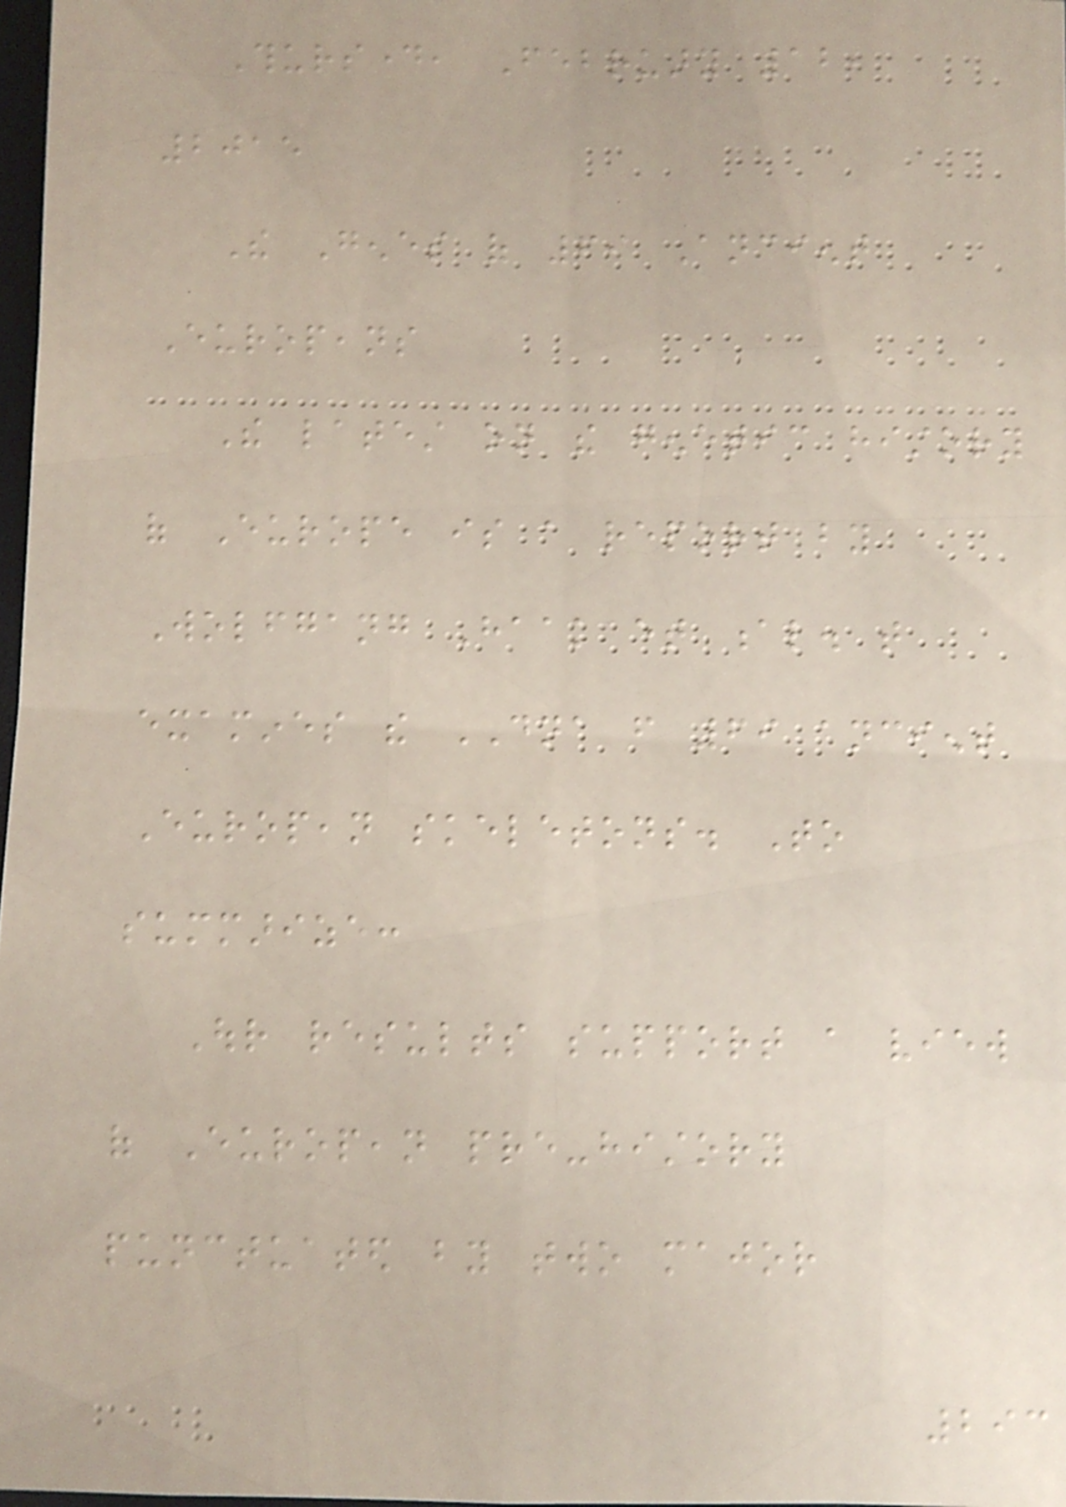Thursday, February 12,
2015
The Genes of 69 Ancient
Europeans
The latest on the genetic history
of Europe is a report by
Wolfgang Haak et al. that
examines the DNA from 69 ancient
European skeletons. To
summarize:
Our results support a view
of European pre-history
punctuated by two major
293
